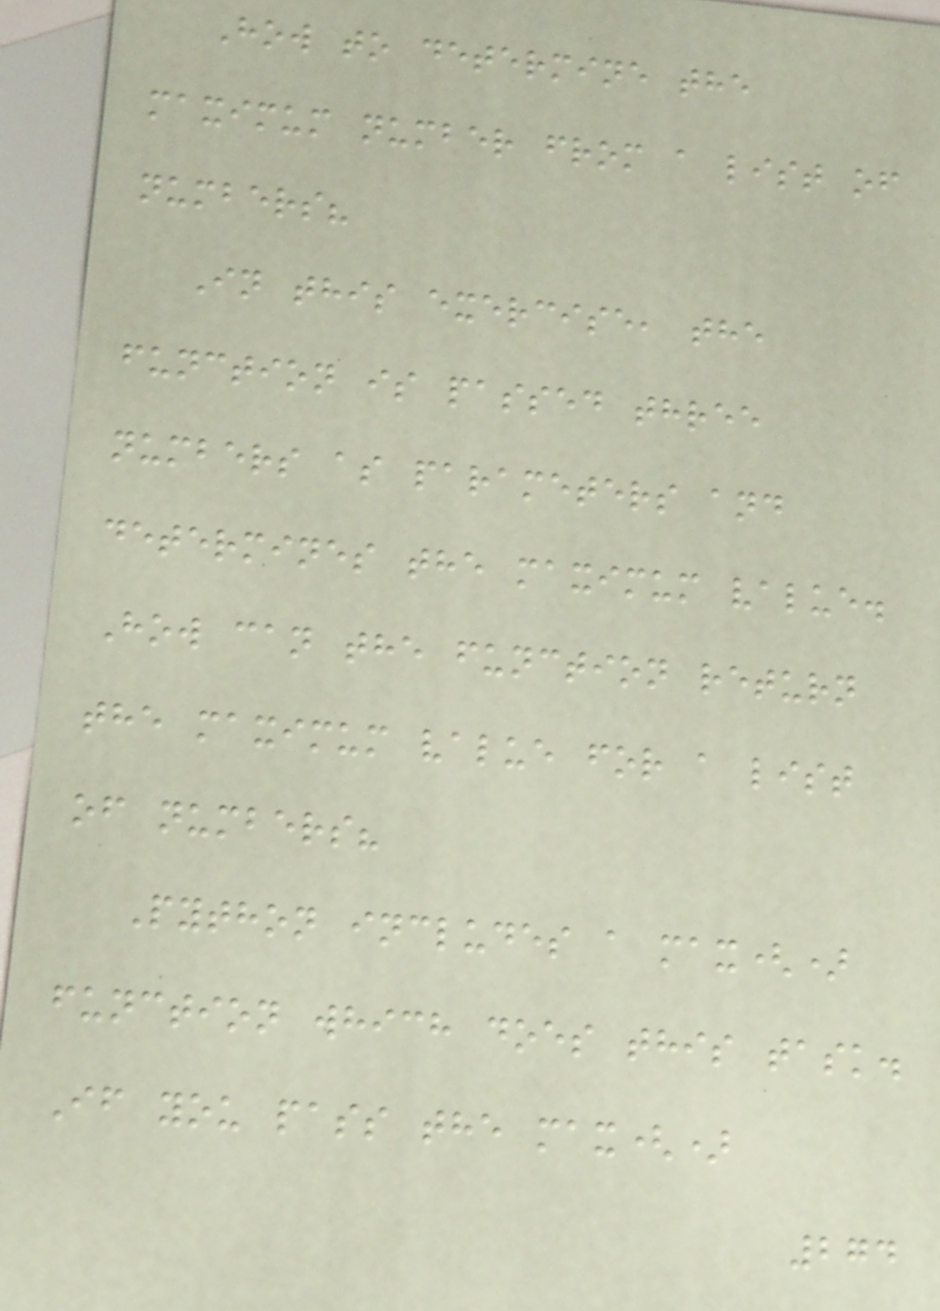How to determine the
maximum number from a list of
numbers?
In this exercise, the
function is passed three
numbers as parameters and
determines the maximum value.
How can the function return
the maximum value for a list
of numbers?
Python includes a max()
function which does this task.
If you pass the max()
274
